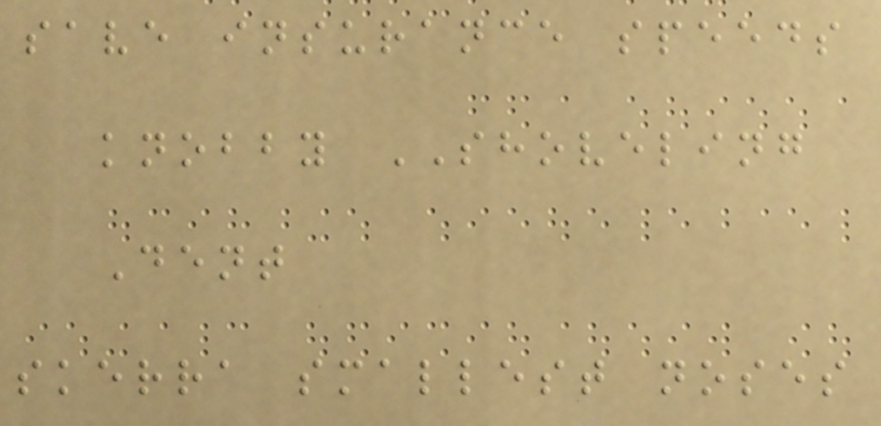save insurance speeds
knobby SHOVELING
Dent
skerra smallest noses
